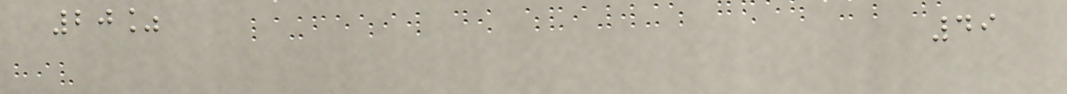20%
49
